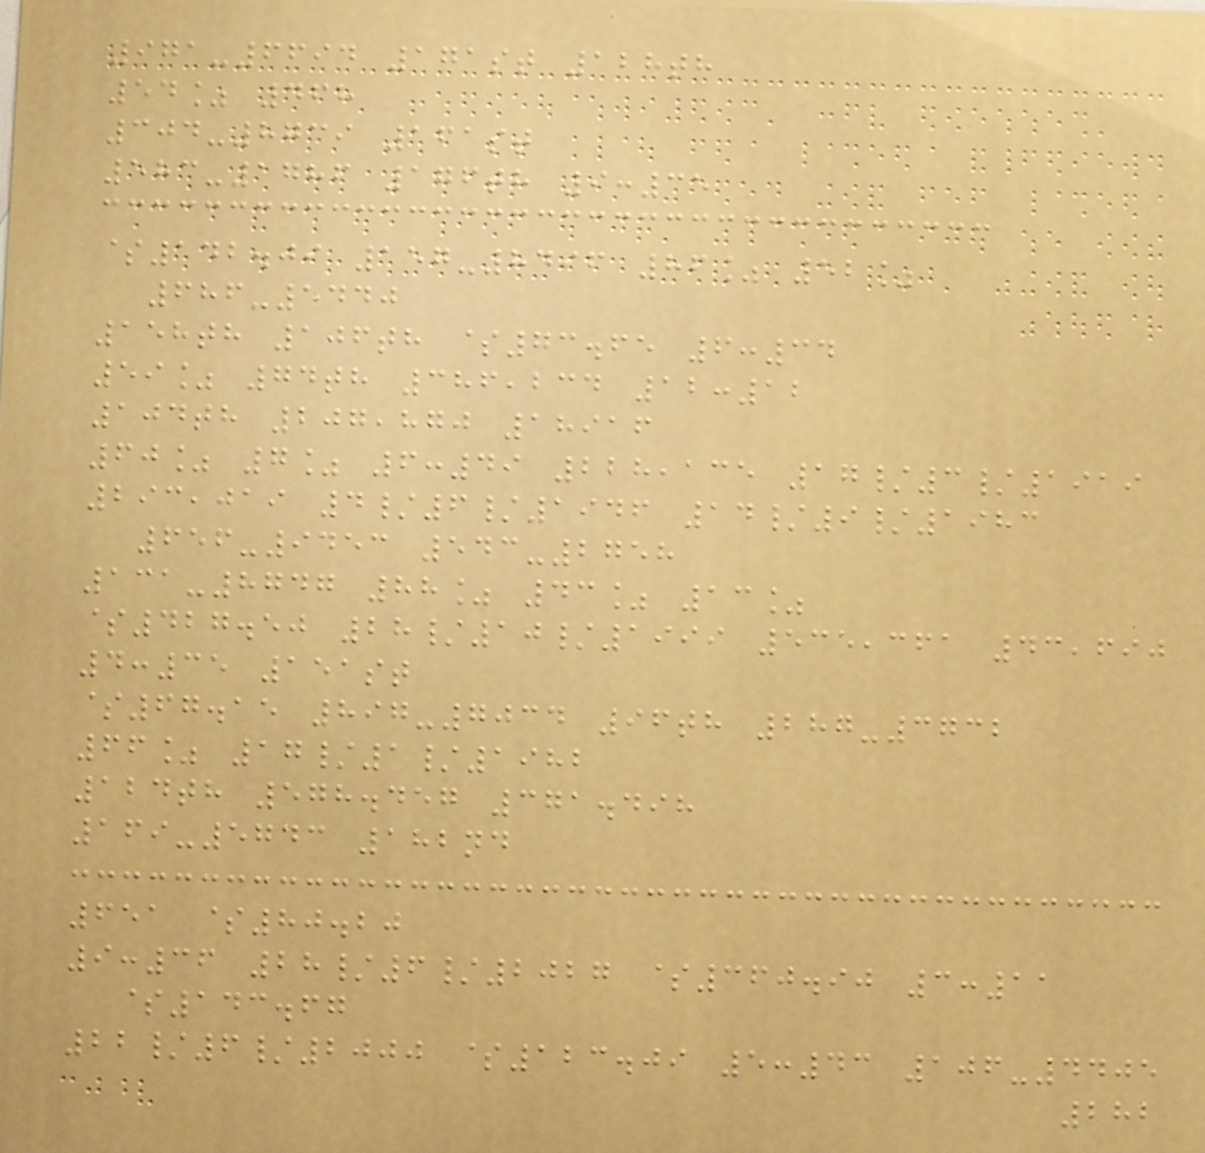971-6694 171st 128th
54% 468
304-8739 161st
583-1786 176th 9:35
$142.09 157-8496 86% 52%
686-5440
158th 106th $73.65 6:34
59% 74th 386,234 12:12
104th 207,870 18916
60% 7% 6:49 228,135 17/3/1919
293,019 4/6/1946 14/9/1983
656-9453 543-2758
131-8747 88% 43% 13%
$427.50 28/10/1999 535,361 43,690
4:35 151st
$67.15 897-7034 96th 287-3732
66% 17/1/1982
124th 578.457 371.498
169-5743 182nd
651 $80.20
9:36 28/6/2027 $360.90 3:11
$143.67
22/6/2000 $123.09 5:43 106-4405
282
